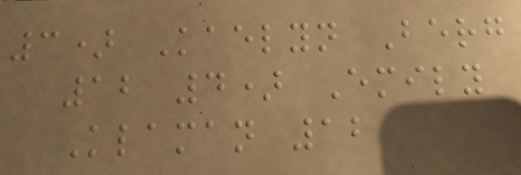3) Kaelyn Berg
12 4) Emily
Klaman 12
